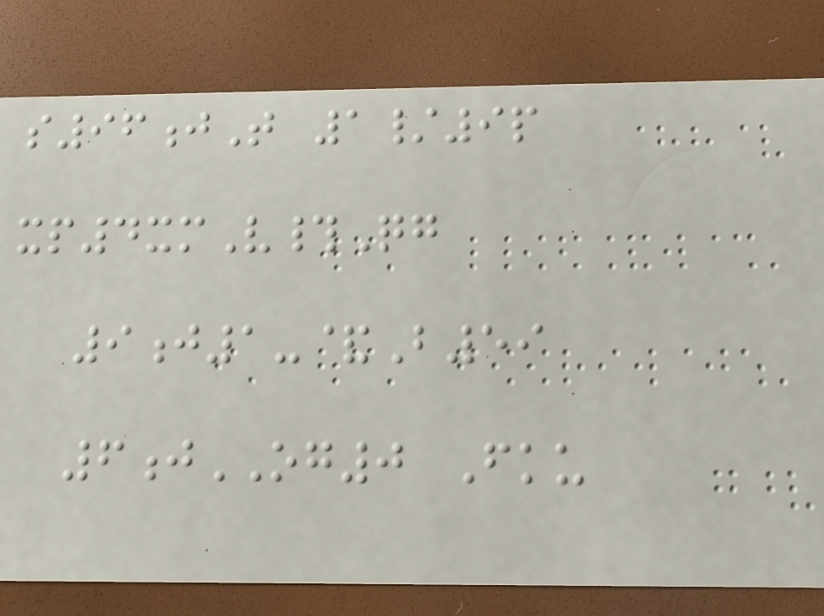s96jT 1/9p
xp4xmV#Qg
9j1-&B59
6jOG0 Fku
